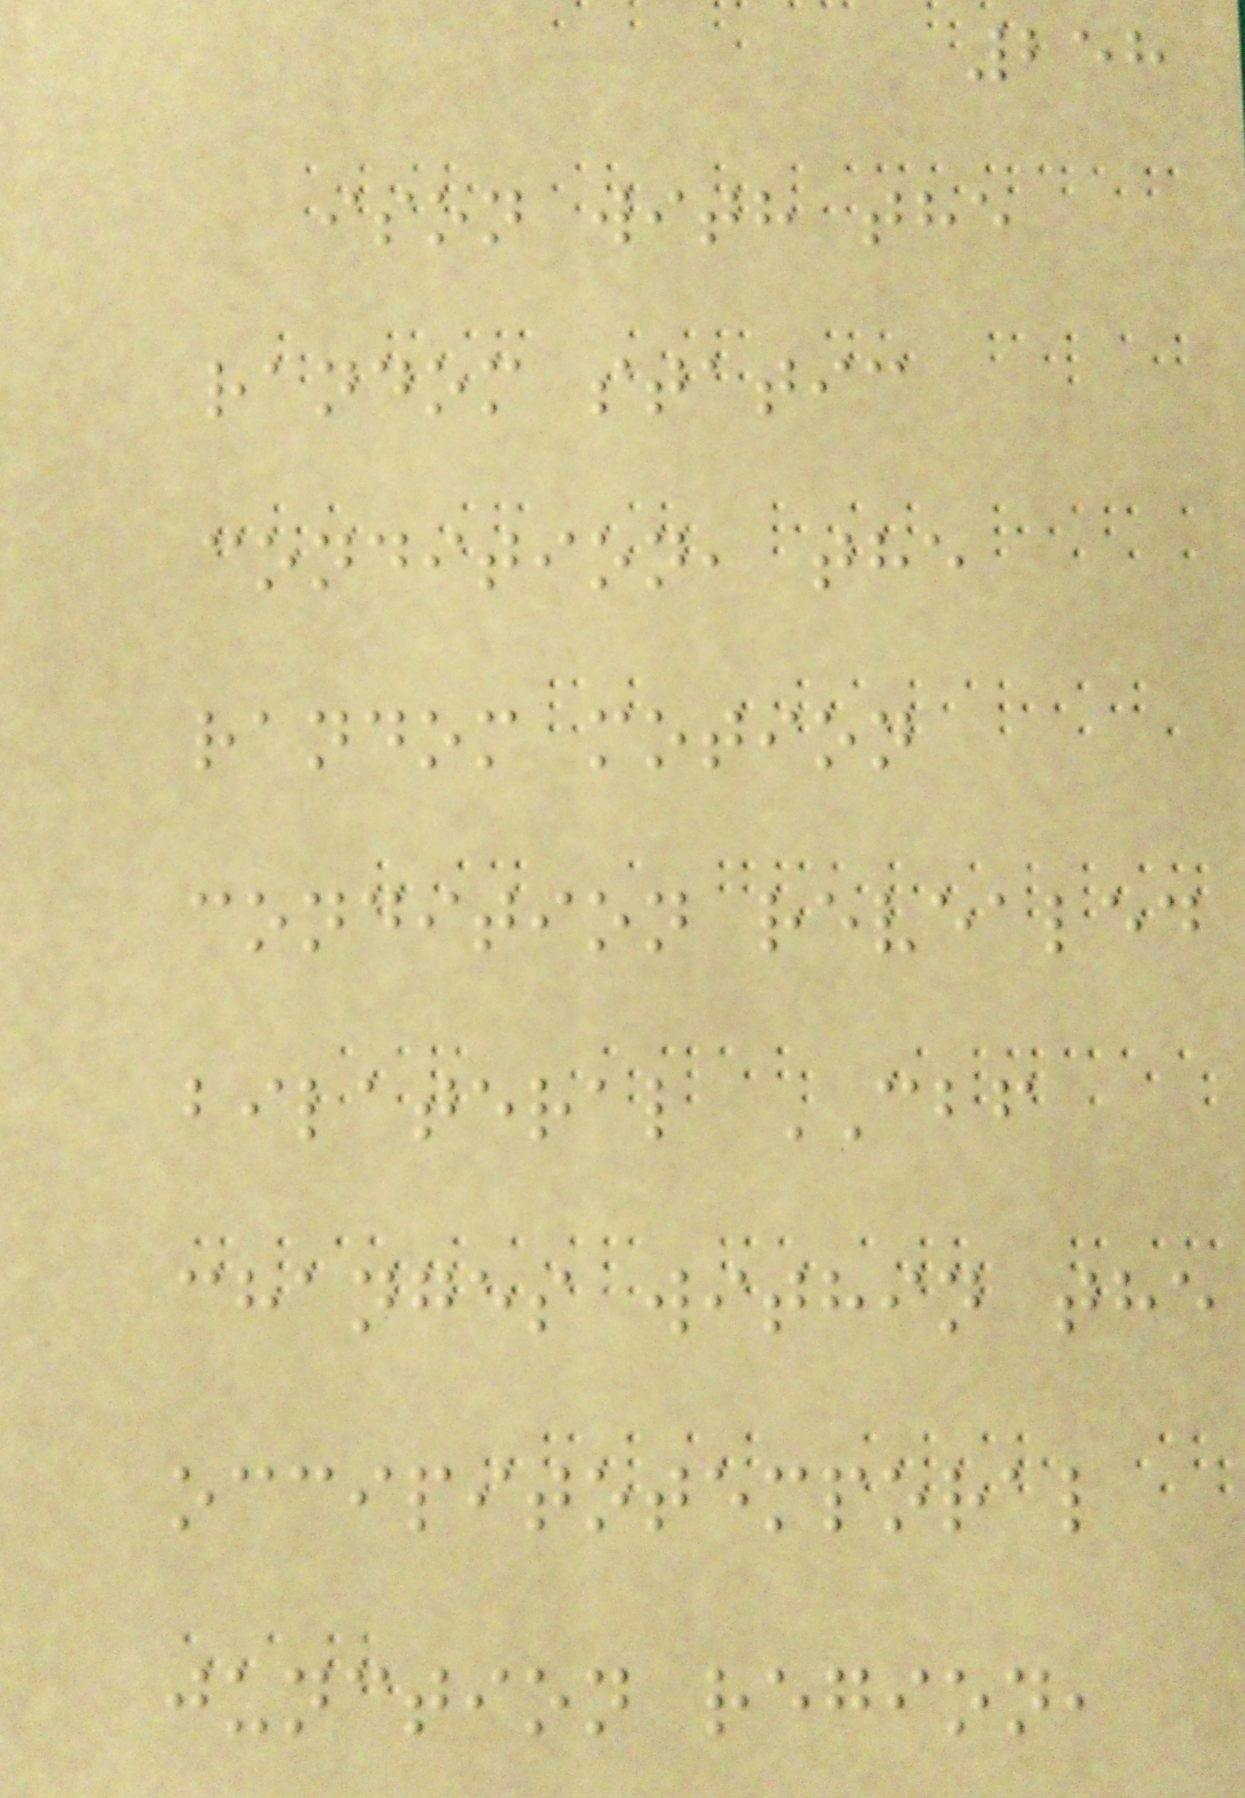258
ison with the
random static
condition, the
random motion
condition revealed
bilateral CBF
changes within the
occipitotemporal
junction region,
